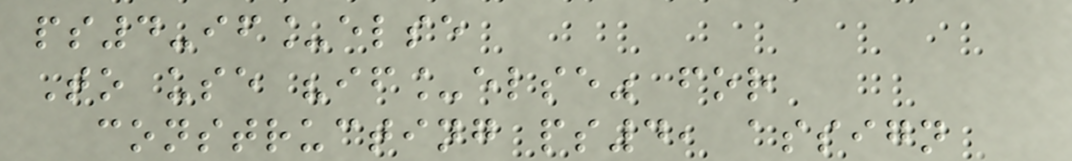ps4-if_else
To use "if_else" for
constructing ps4, assign
